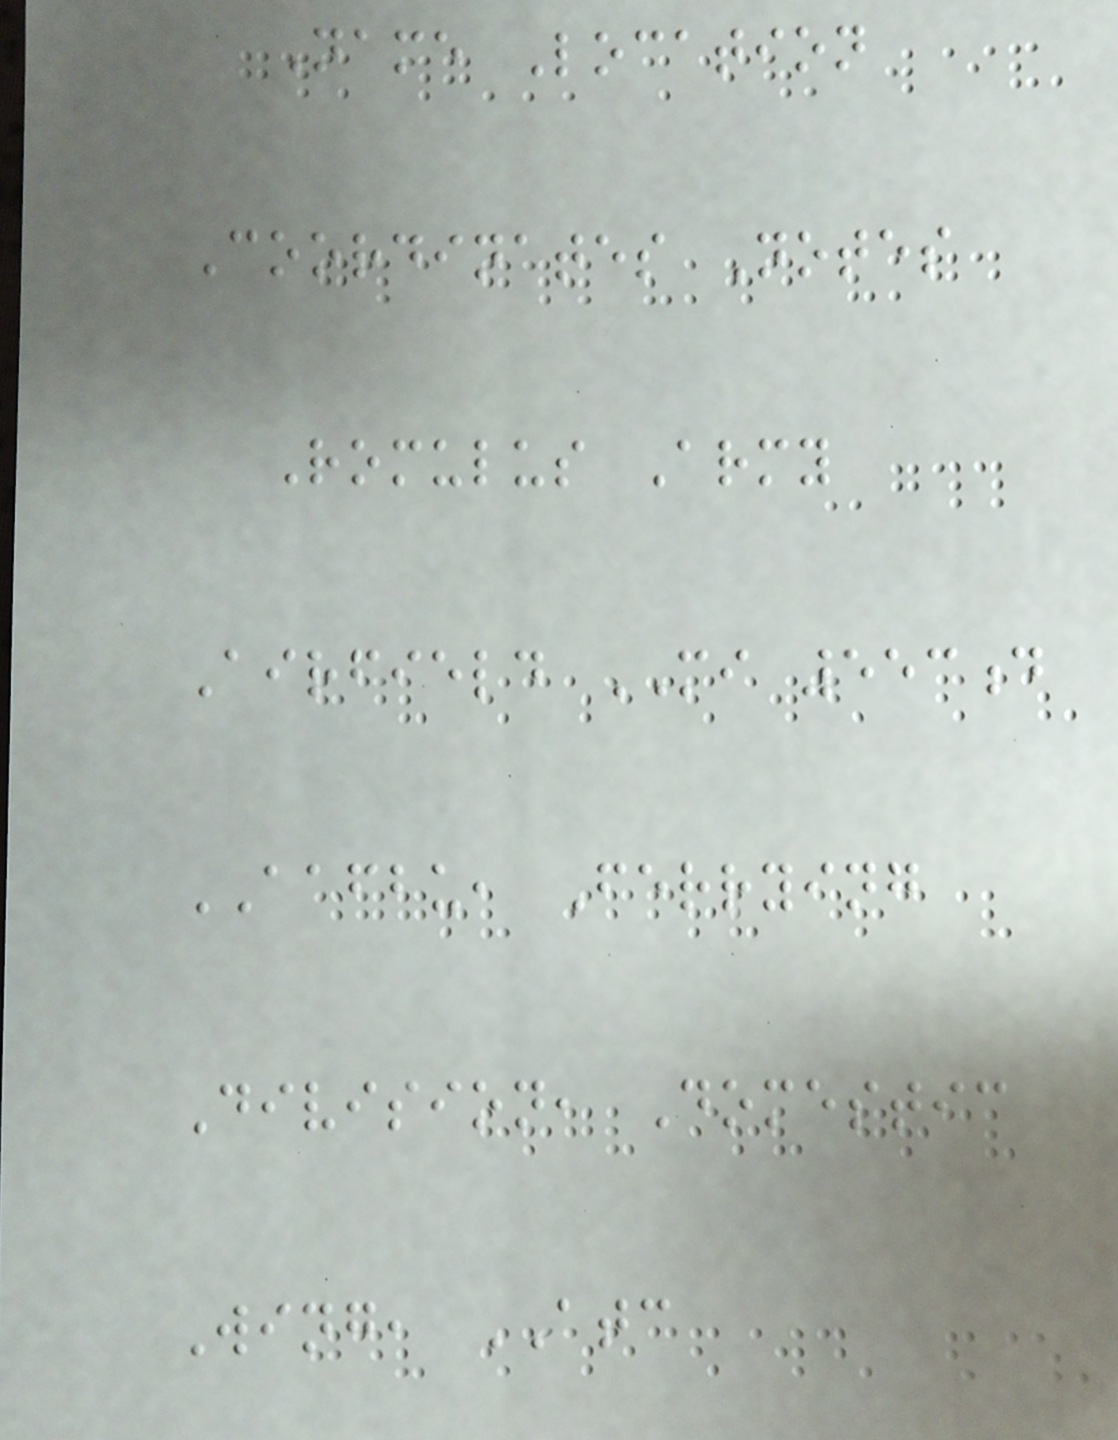Name Location
Coordinates Notes
Romulus Army
Airfield MI 553d
AAFBU, Ferrying
Division, Domestic
Wing, ATC
